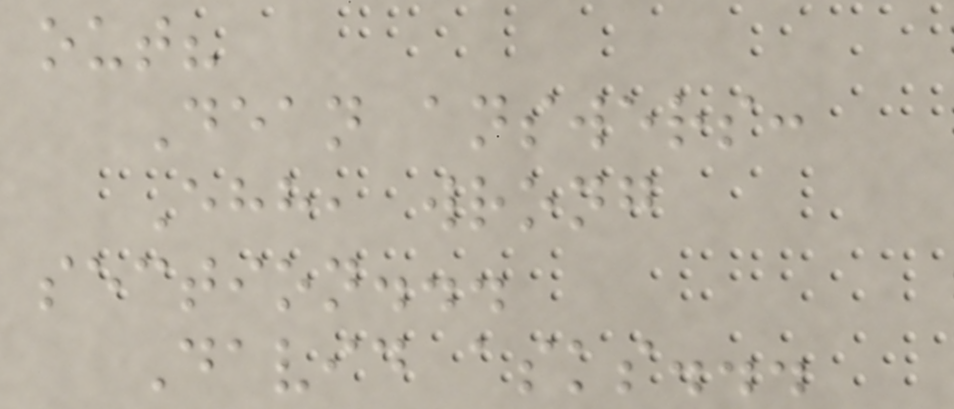out?
Dean answers:
Ehh, wrong
section...
David asks...
